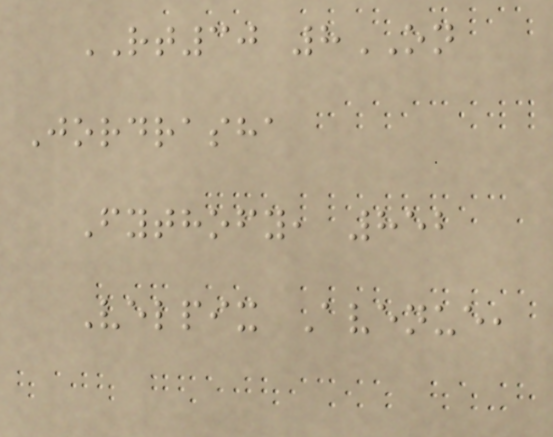RT30 8ON
Jordrasha
Fythofy, 852
Velpix Avenue,
